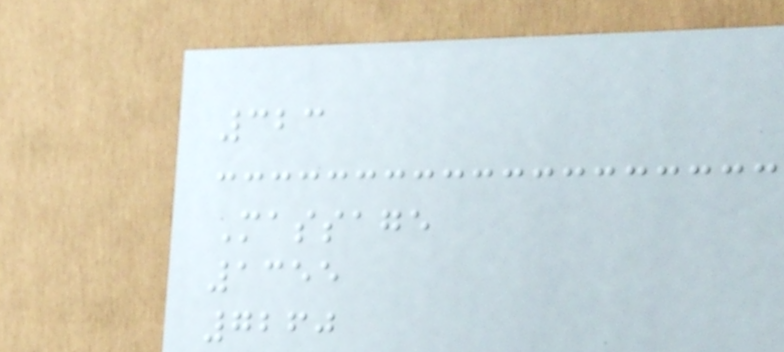323
Massage
1355
7260
